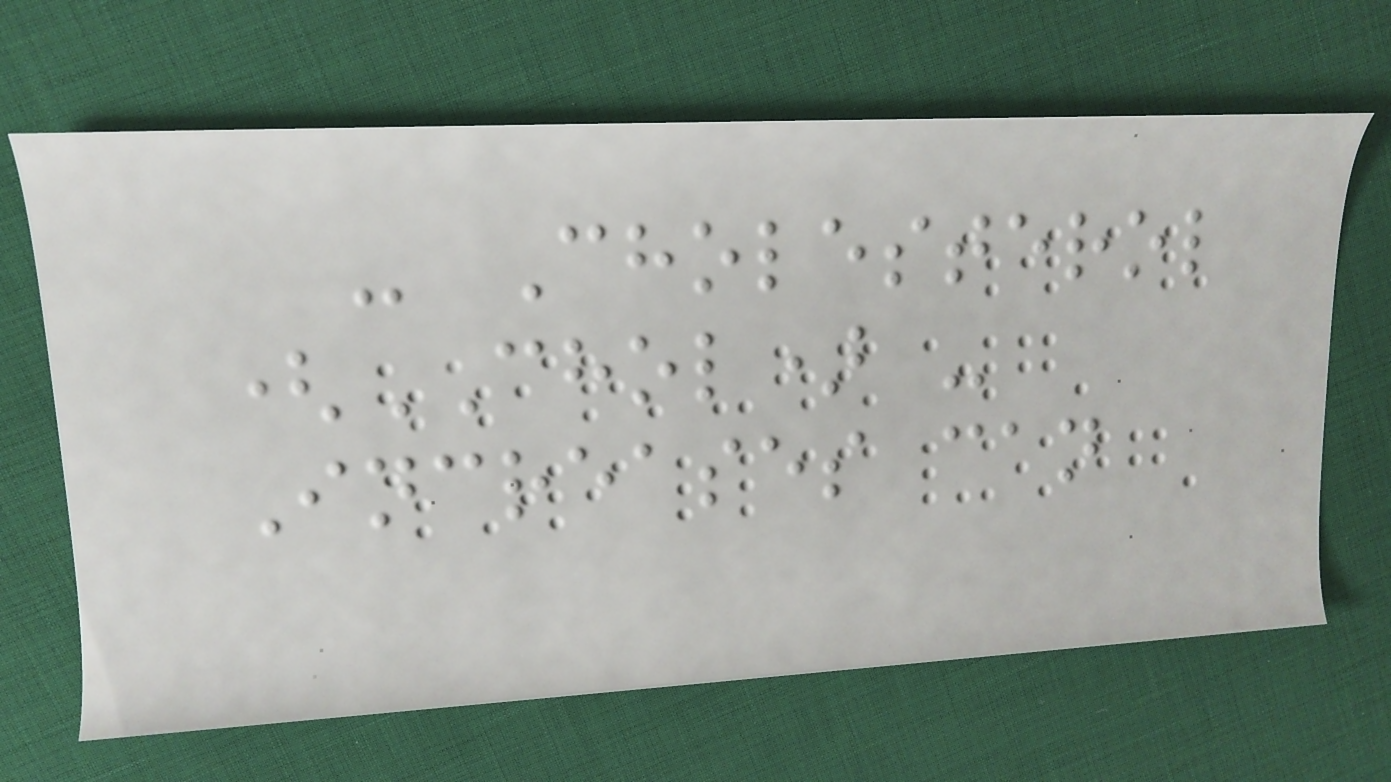- Cholesterol
(CHOL) -
Increases can
